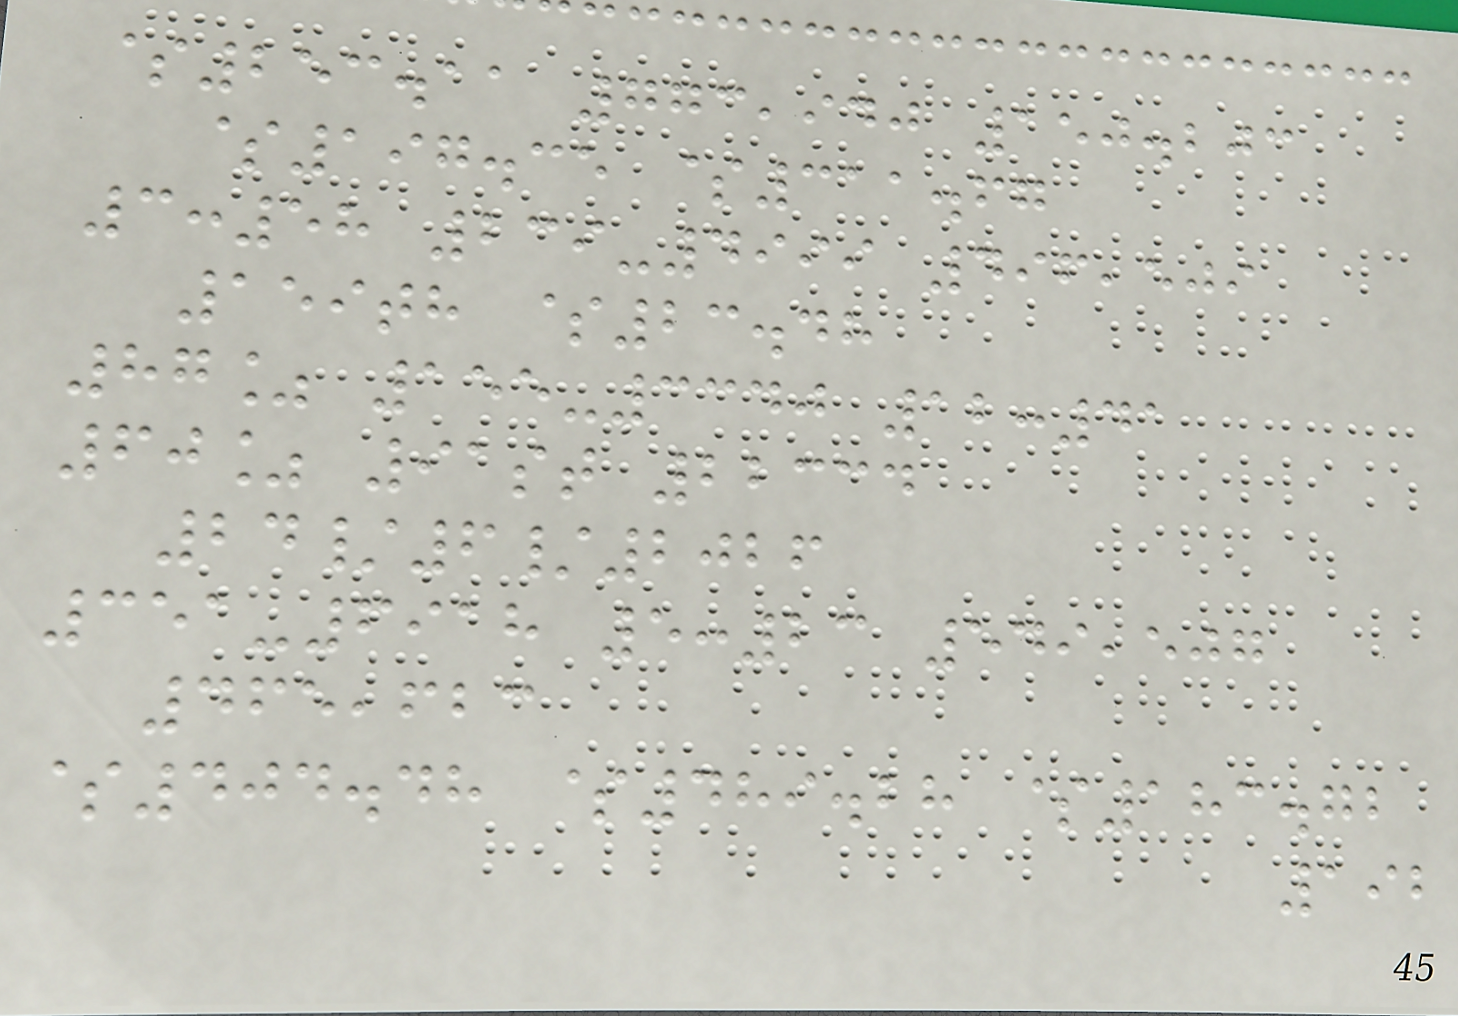$253.11 773,940 150.203
$197.35 $311.67
3:58 239-4999 496,509
159th $23.48
87% 155-3340 12:41
60% 91st 22334
24/6/2026
351-6918 5:23 549,507
465,623
$404.48 $489.28 $183.72
192
